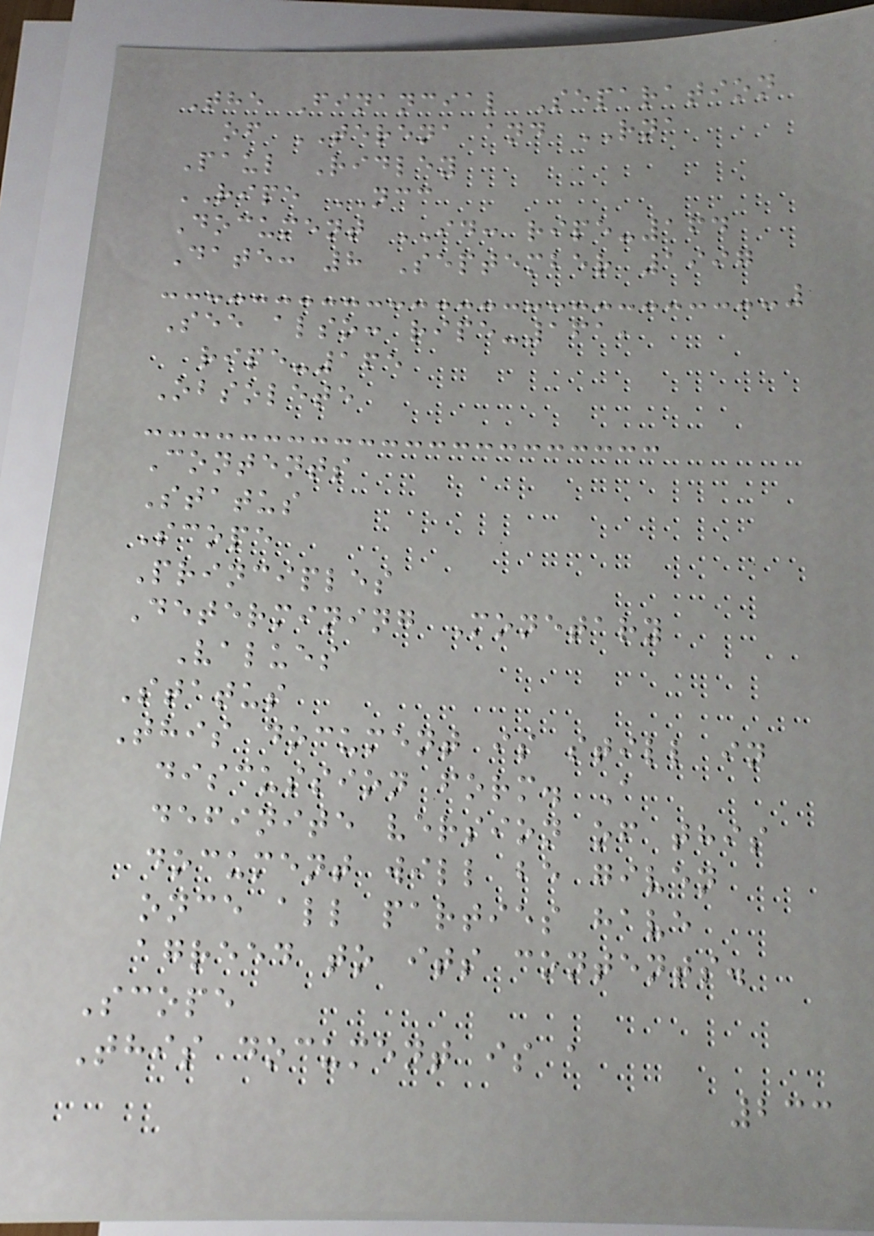The Financial Separation
of TERENA and RNA
Paul Ridley
RIPE NCC
Document ID: ripe-164
Date: 8 September 1997
See also: ripe-161,
ripe-165
Obsolete
Contents
Status
Scope
Principles
Determining Monetary
Values
Status
This document is still in
discussion form. A
definite version of this
document will be given
once all parties have
agreed to its contents.
Scope
This document is a
233
